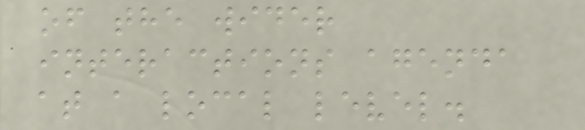of the wider
interactions agenda
at a local level.
